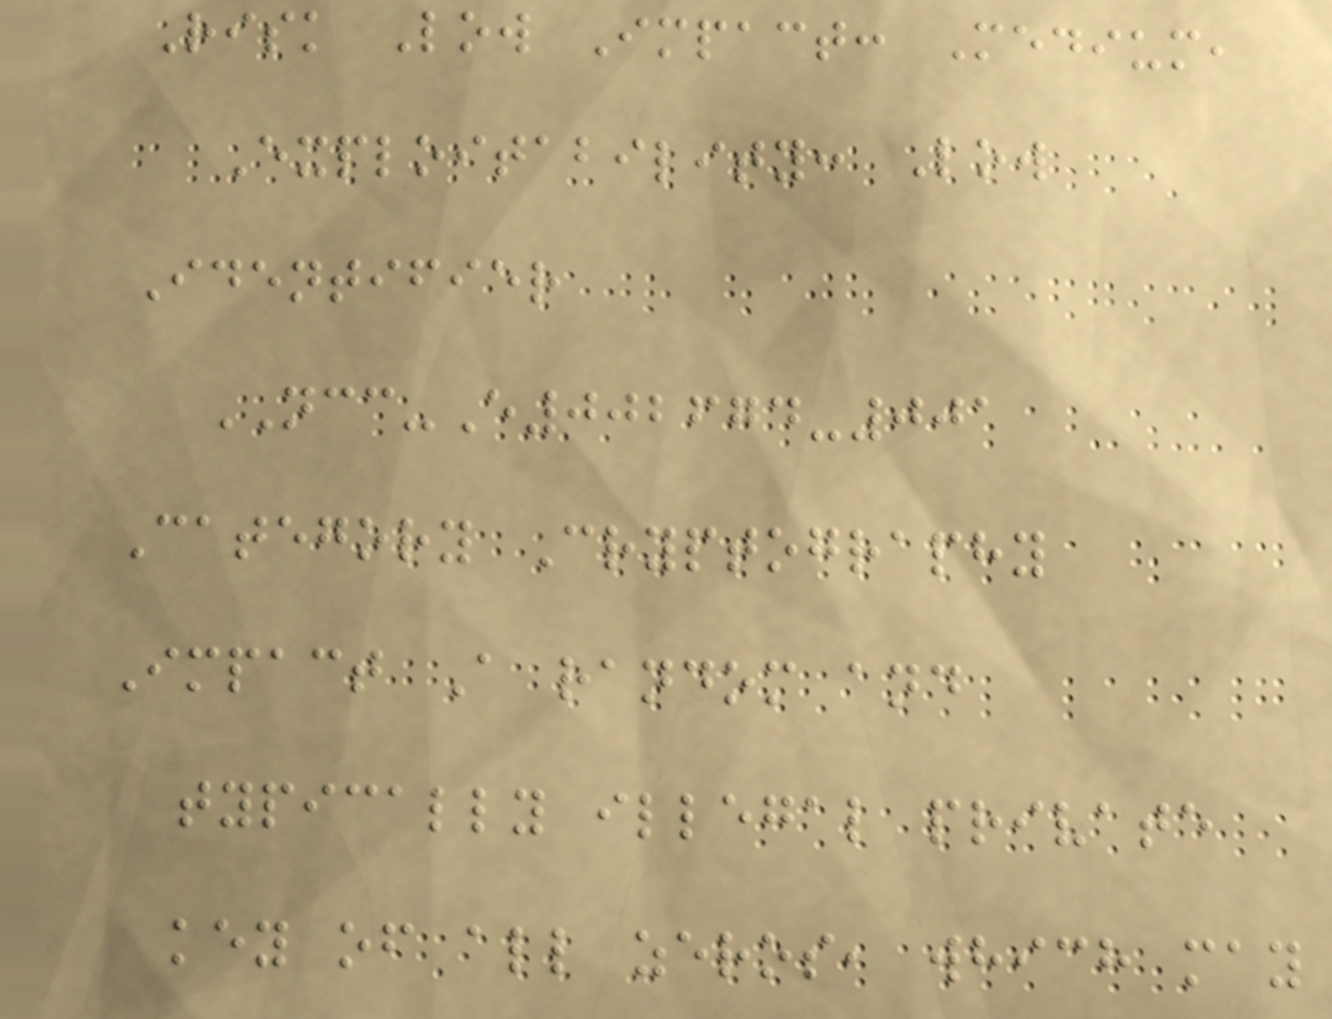Risk Low Impact: Medium,
Exploitability: Low
Identifier
NCC-E002674-001
Category Cryptography
Impact A random and
typically illegal private
key of all zeros, which may
